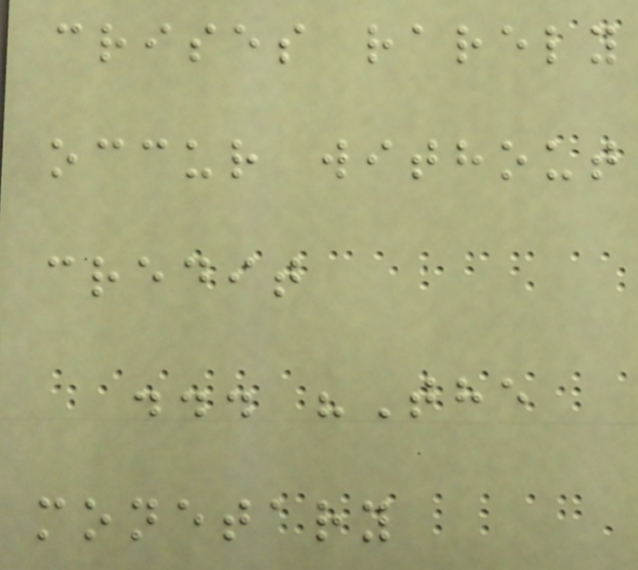crises rarely
occur without
credit
... "The
monetary
